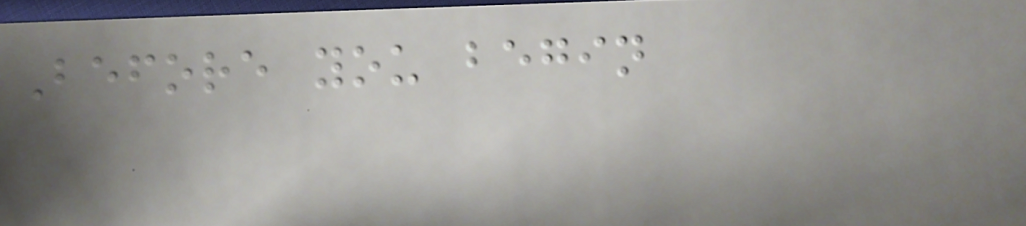Before you begin
